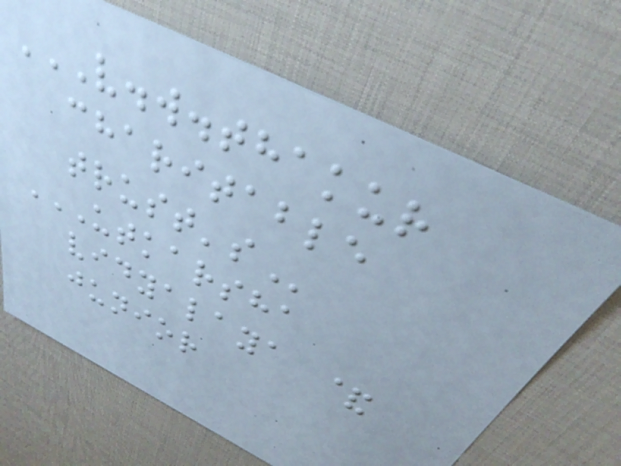V.W.THAKUR
CHARITABLE
TRUST'S
UTKARSHA
VIDYALAYA &
JUNIOR
